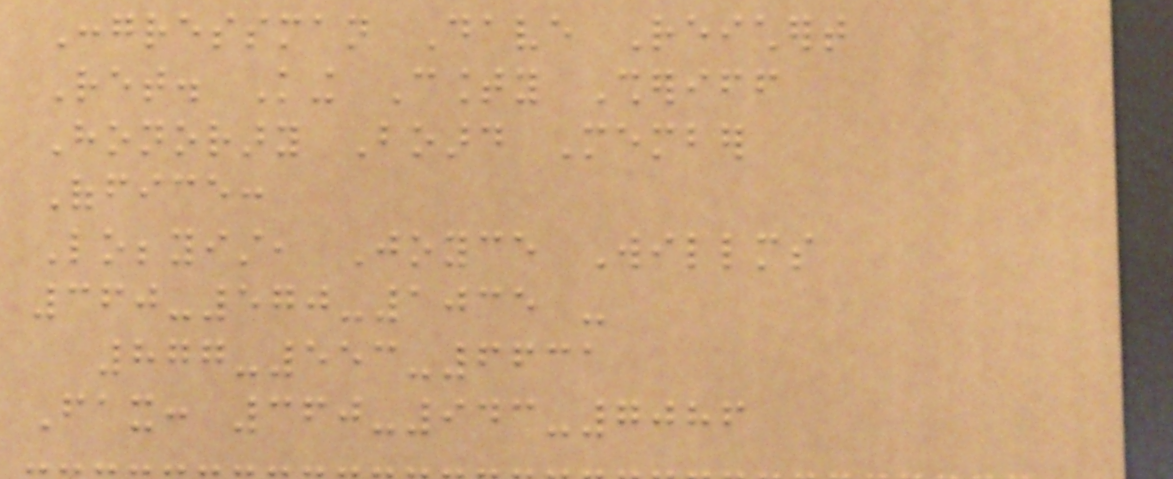Congressman Dave Reichert
Ret. King County Sheriff
Honorary Board Member
Office:
Lobbyist, Joyce Willms
360-570-1035 -
877-553-6631
Fax: 360-943-7086
